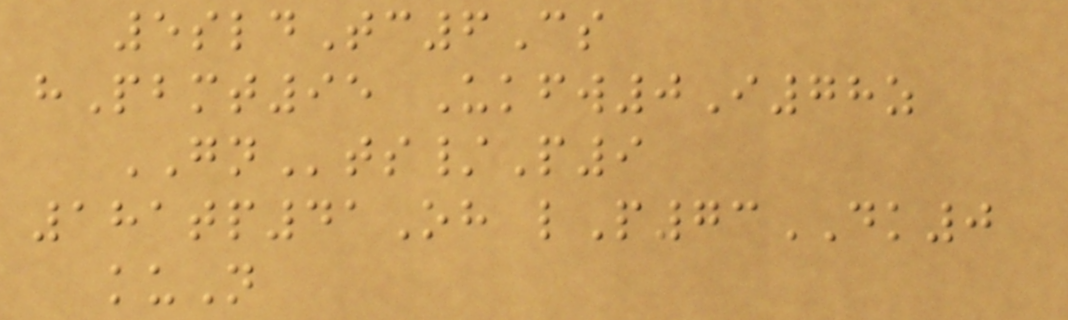5sldTc6Cs
hPbmt95 Ukfw0I78z
GNts/P9
181tp41Oh lP73DK0
kuN
